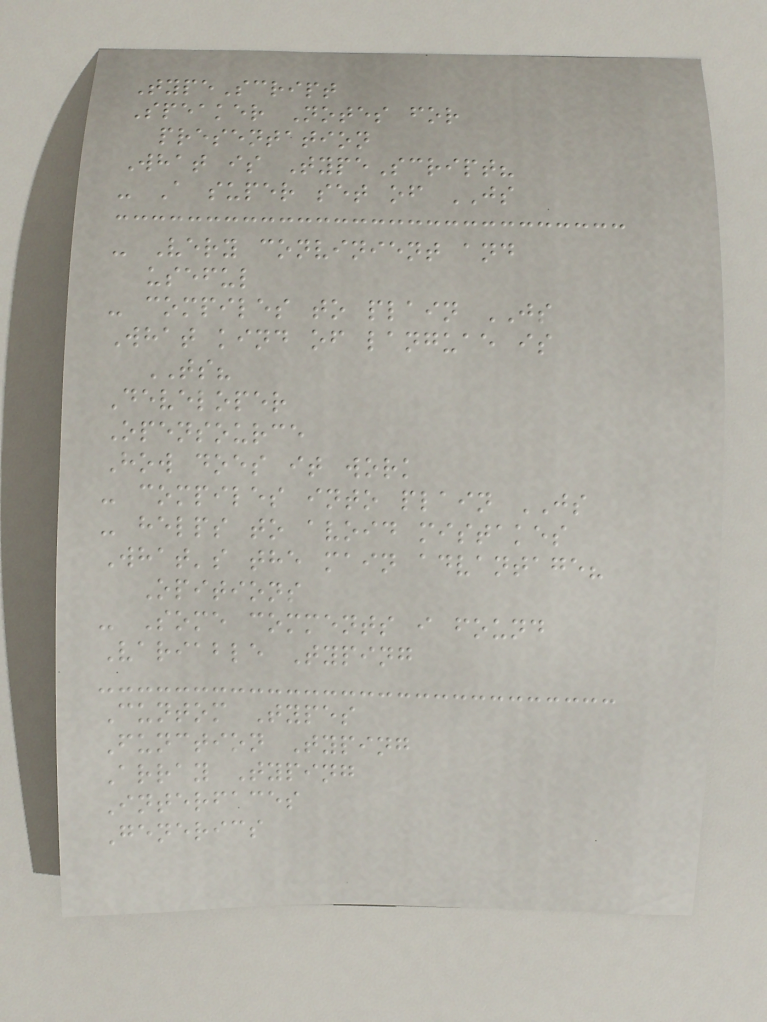TypeScript
Speaker Notes for
presentation
What is TypeScript?
- A super set of JS
- Very convinient and
useful
- compiles to plain JS
What kind of languae is
TS?
Developer
Opensource
How does it work
- compiles into plain JS
- helps to avoid mistakes
What's the main advantage?
Opitions
- Some comments i found
Variable Typing
Cuntom Types
Function Typing
Array Typing
Interfaces
Generics
